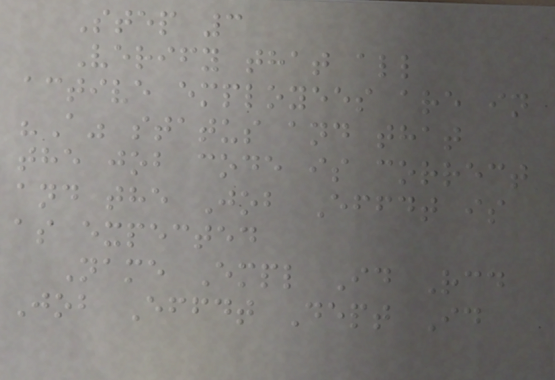Step 3
Verify that all
active employees are in
"A" status and that
the job code is correct
and the Job Effdt is
as expected
Name Empl Id Rcd
Job Effdt Dept Id
